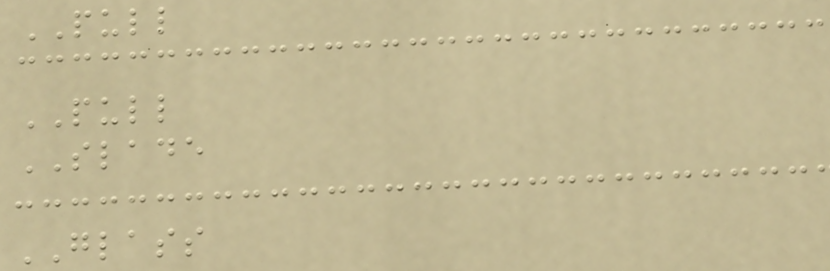PULL
PULL
SLADE
GLASS
